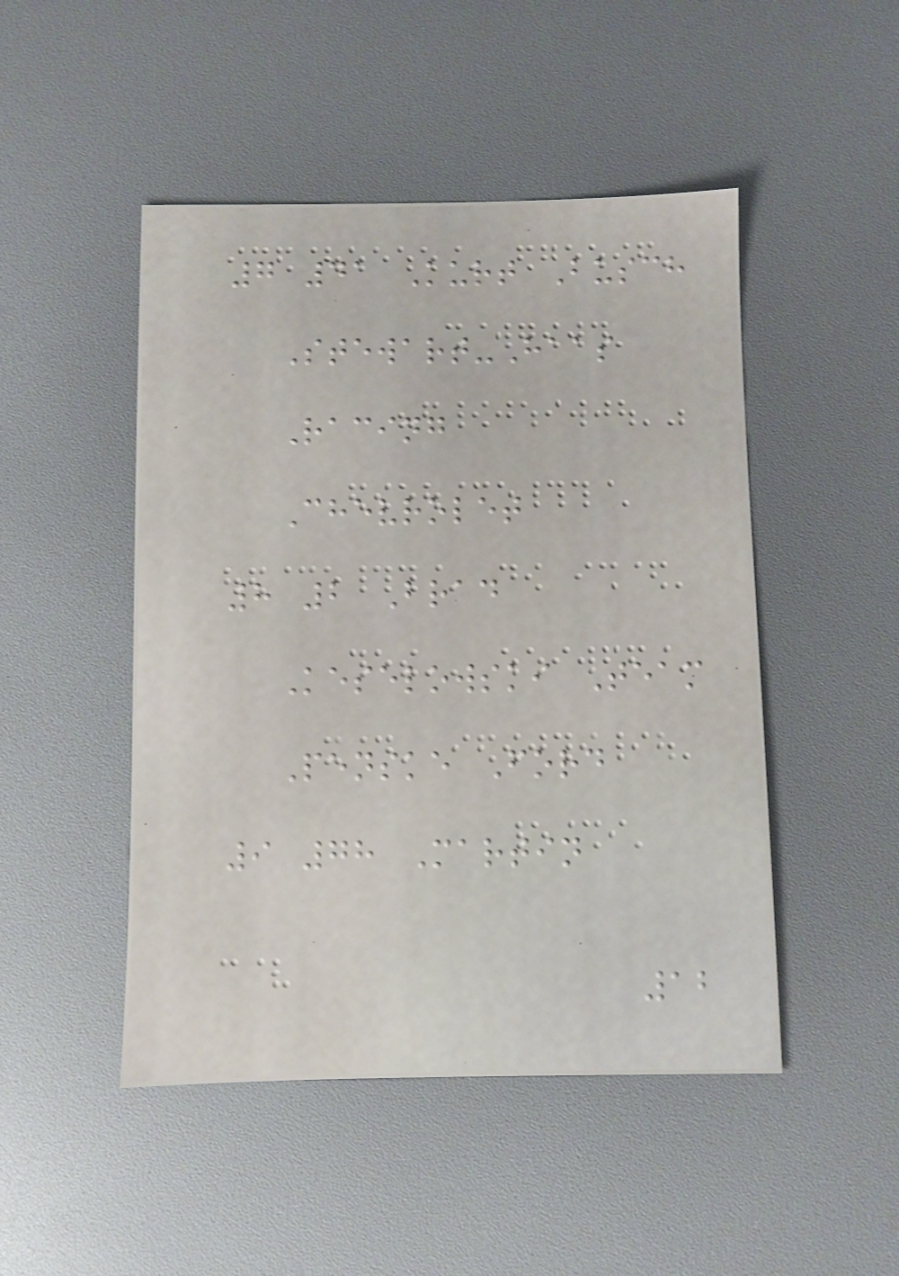7 41 Kurt Busch
Stewart-Haas
Racing
Chevrolet
8 2 Brad
Keselowski Team
Penske Ford
9 78 Martin
12
